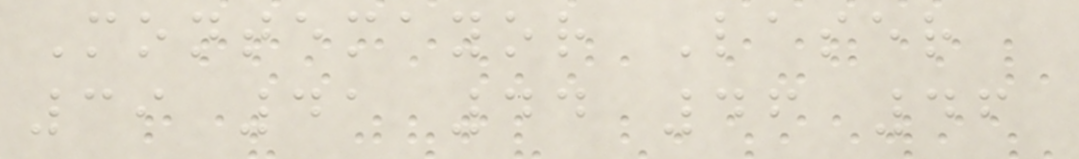Montemayor Laser
39 41 44 46 46
